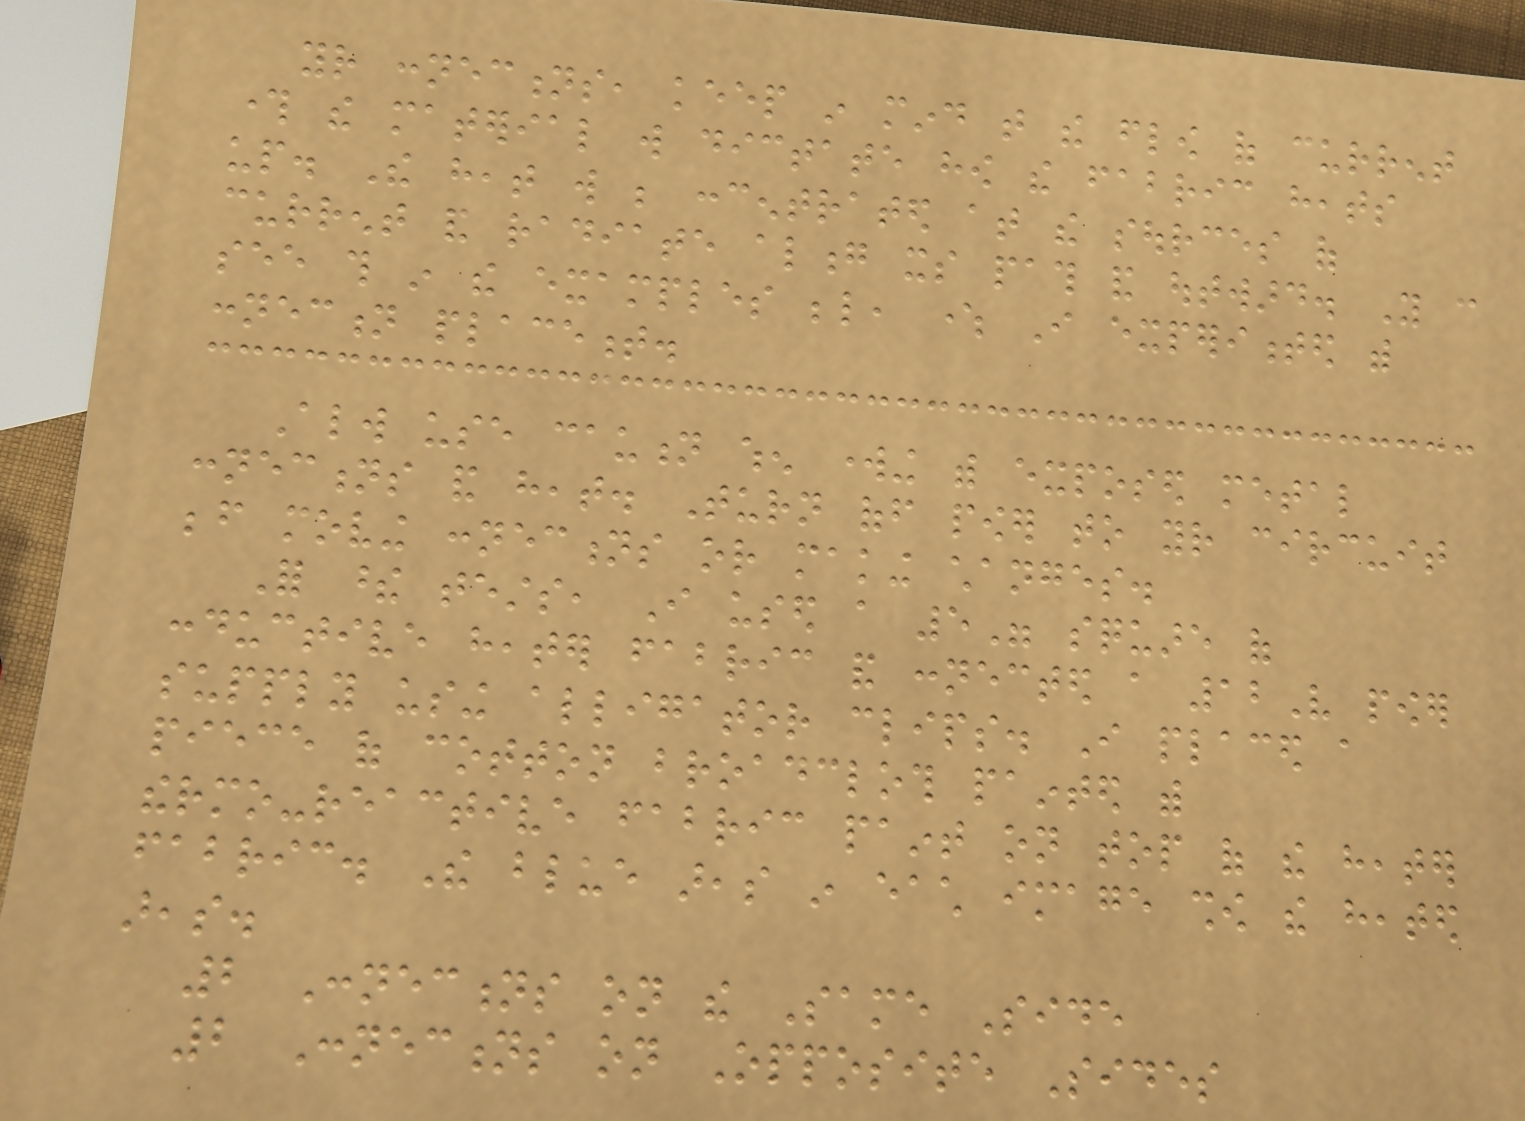your connections, keep in mind that the flow of current
through the material will dictate how the fabric heats
up. The heat will be concentrated at the sources of
current and radiate along its path and outward. You can
see this in the examples below, where I experimented with
connection placement.
Always use caution when working with exposed metal
connections and heat. Turn off power to your circuit
before moving connections or making changes.
For these tests, I used a 5" square of
conductive heater fabric and connected a 12V power
supply using alligator clips. I placed a
piece of cotton broadcloth painted with
thermo-reactive fabric paint on top of the heater
fabric. The blue areas in each image show the heated
areas.
2 Connections on the Same Side
2 Connections on Opposite Sides
